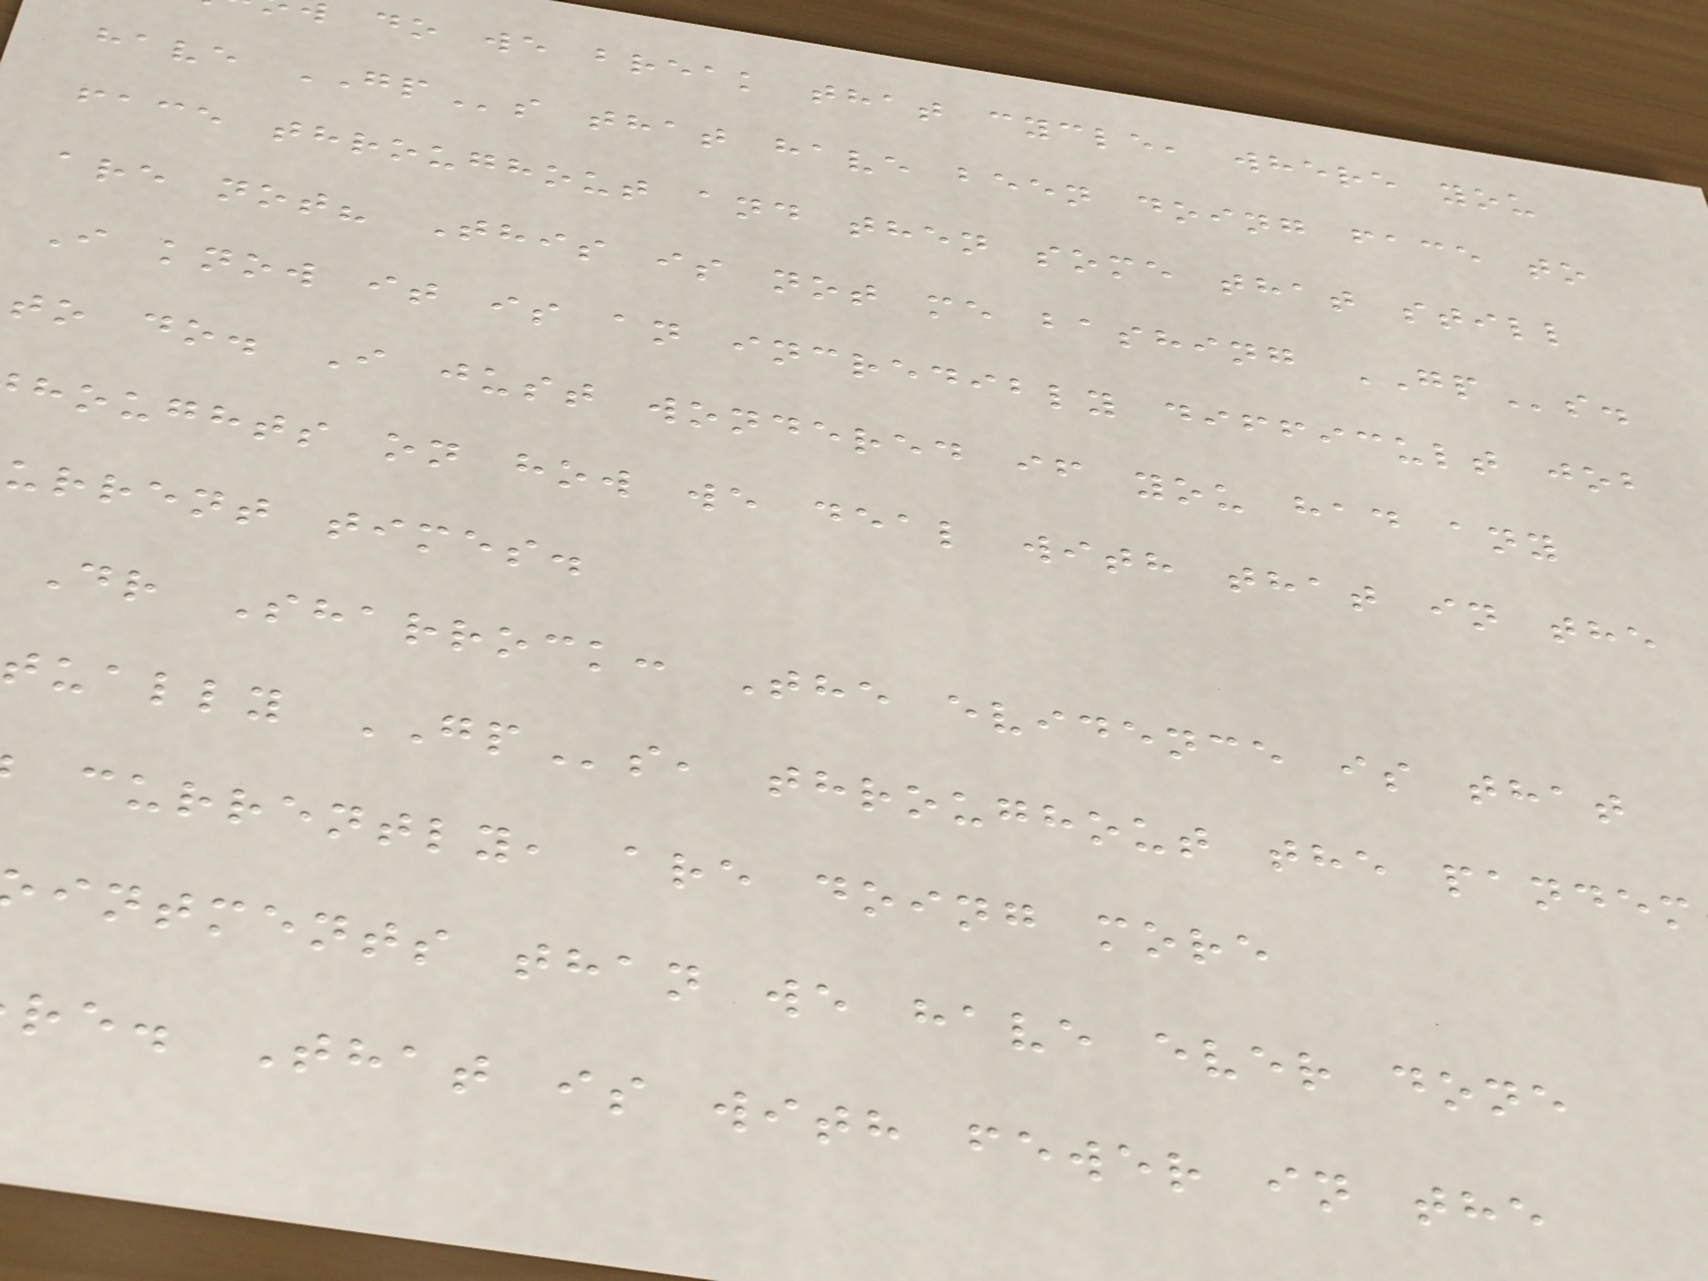do we break that cycle, where you
have GPs that have been doing face to
face throughout and then some that still
are not? This is not me bashing GPs.
I know it is an incredibly difficult job
to do. I just wondered if you had any
houghts on how we deal with that in the
urrent times.
Dr Sharrock: The evidence is that
tually GPs, throughout the pandem
currently, are doing more
intments than we have ever done
re. That is with fewer in the
